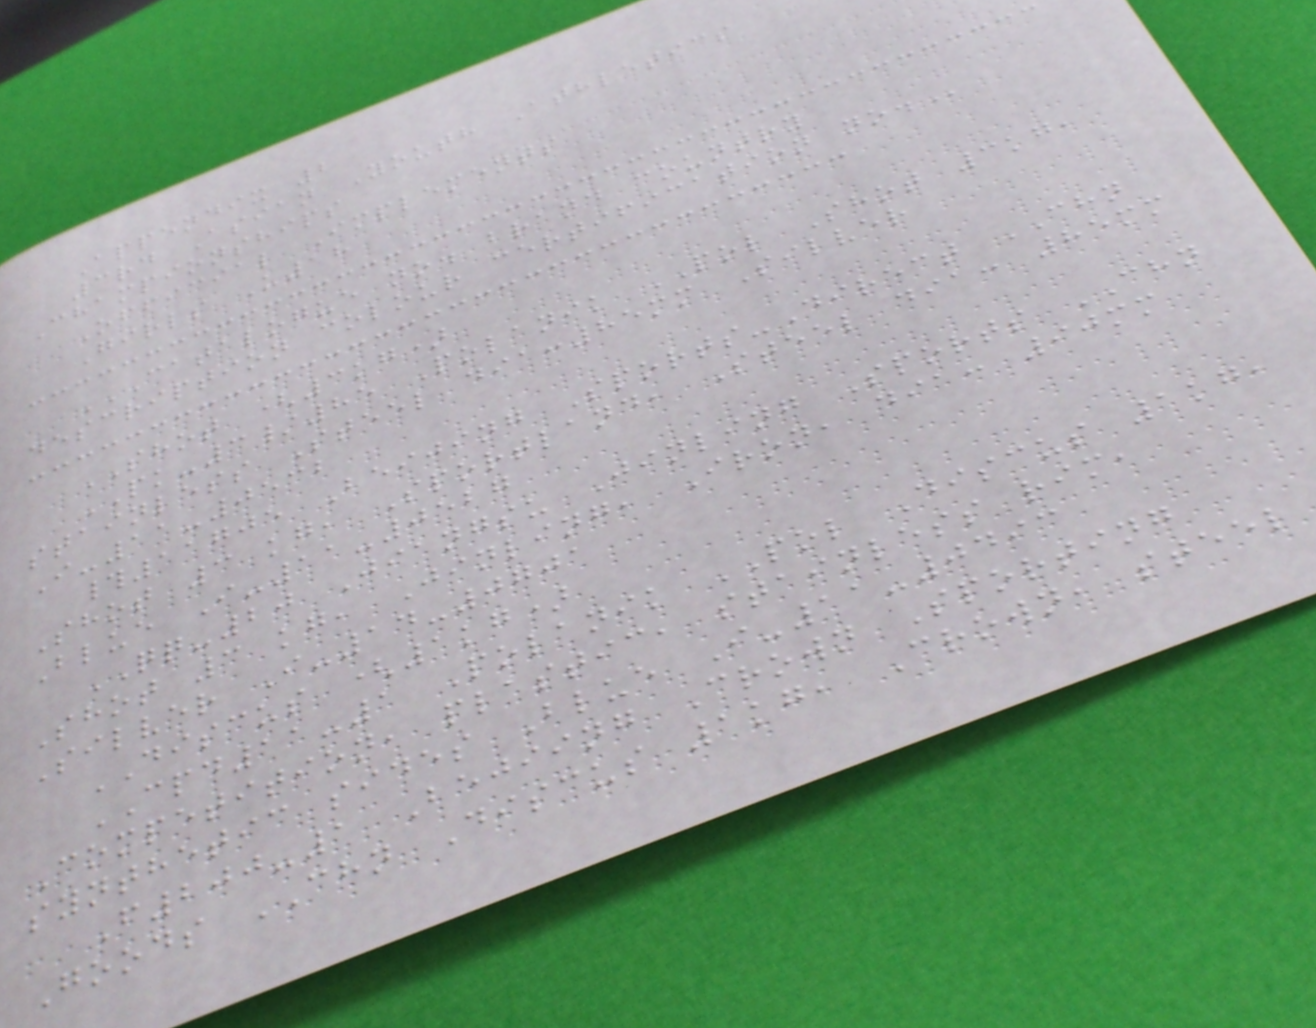Appendix 2
3rd Asian Youth Athletics
Championships
Official Implements
Girls U18
CATALOGUE NO. BRAND COUNTRY
DESCRIPTION COLOUR CERTIFICATION NO.
SHOT (3kg)
PK-3/85 Polanik POL Shot 3kg,
stainless Steel dia:85mm Silver
I-11-0532
#11705 Beijing Sports-Direct CHN
Shot 3 kg, Sportland, Steel dia: 85mm
Blue I-11-0527
QQ-20 Jiangsu Jinling Sports CHN
Shot 3 kg, Jinling, Iron, dia: 90mm
Silver I-14-0701
DISCUS (1kg)
CPD11-1 Polanik POL Discus 1kg,
Competition, plastic, stainless rim,
synthetic sides Blue I-11-0493
F200-1 Bejiing Crown Sporting
Goods CHN Discus 1kg, Crown, steel
